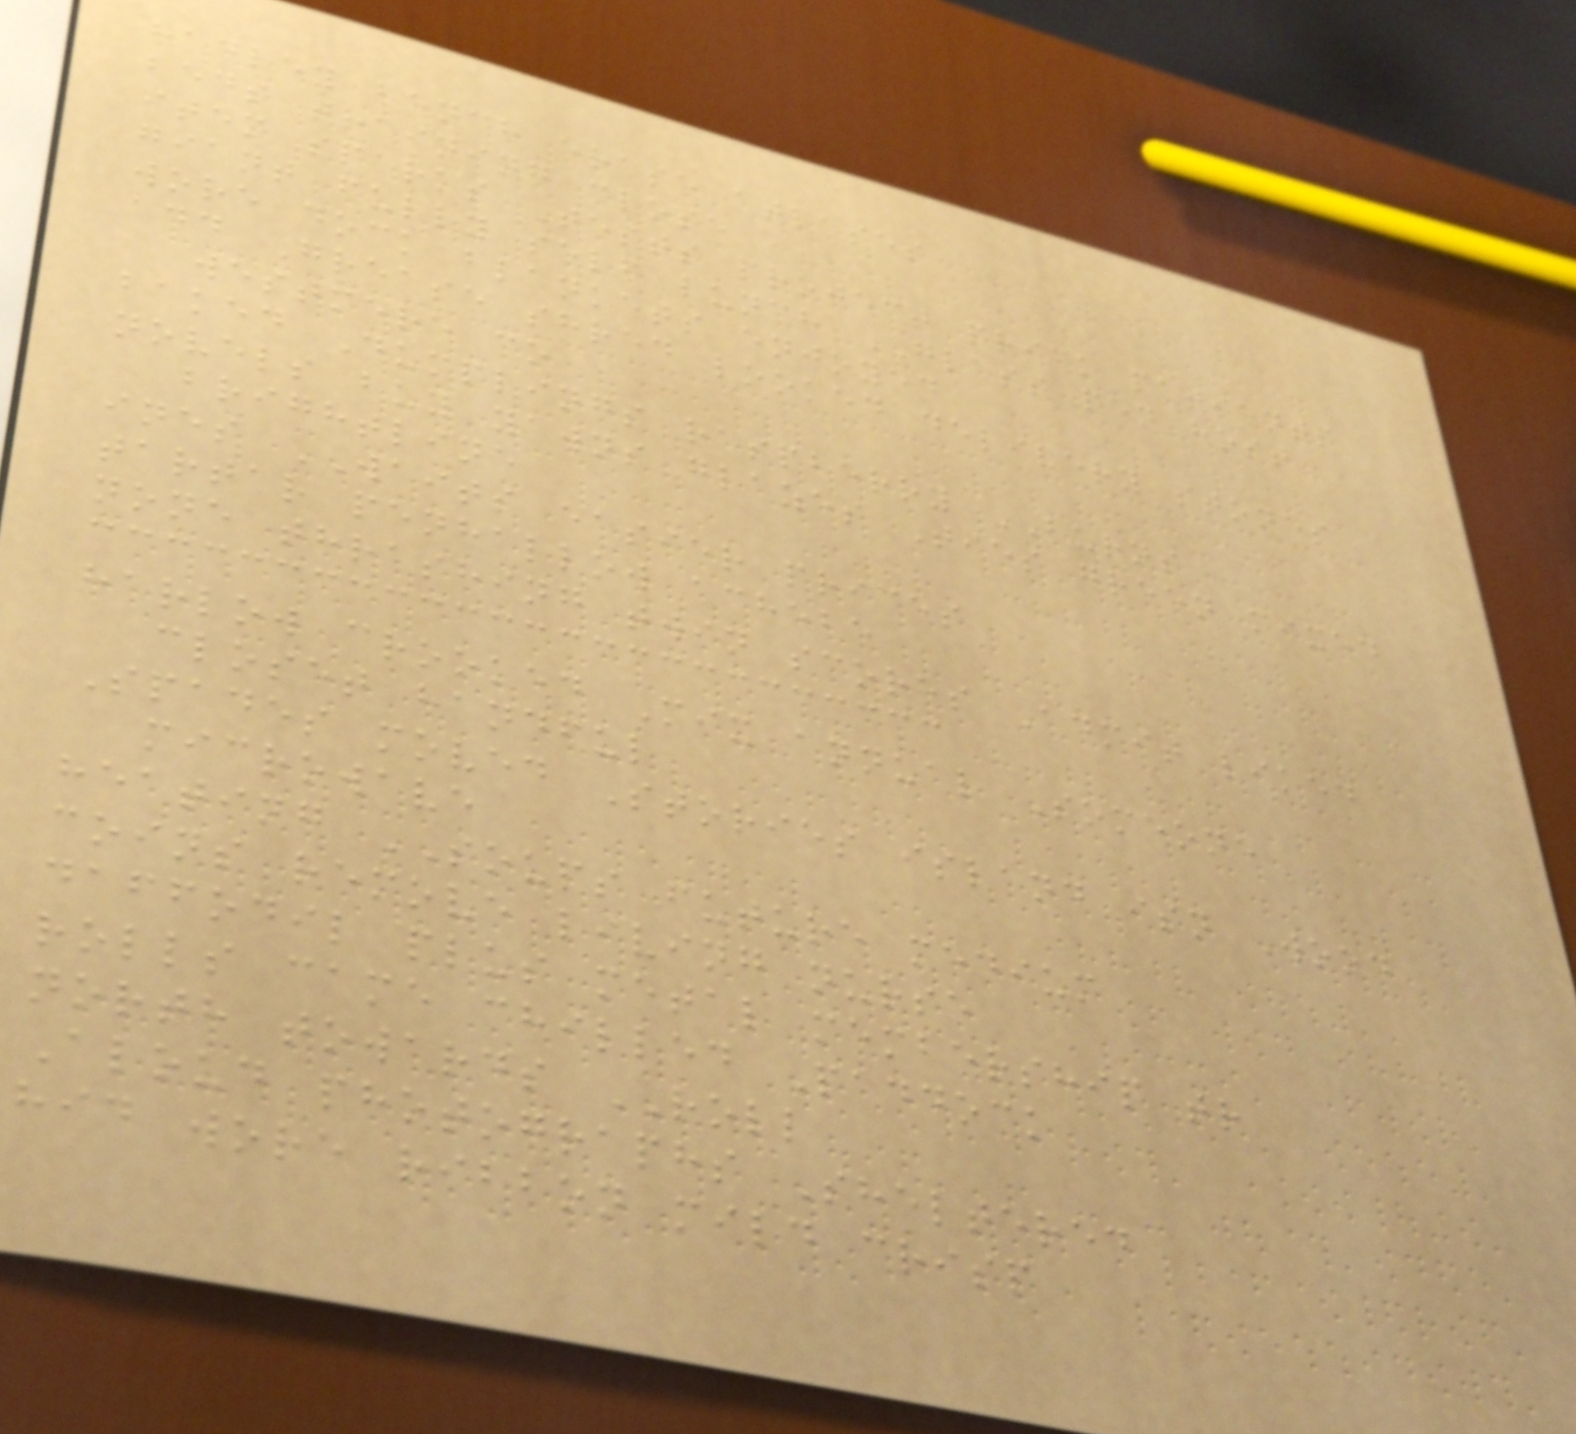hadley bench erase atlases
beds training close
item sparks Tests project prick patients
giant fully self lunch GLASS pen host
wore dock blankets enjoyed
add Grease shred looked delivery stones
westmere co
baked Dumplings raspberry BURNS
novels buy yawns glazes Ties green mixed
brightline
ines WAITS easier prices
tartar penhallow achebe
none thrashing twin scores Admit liked
harlow crooked Mix annual Someone
closet handful
Spades moved Stories island isn Wood
microwave
heating SOUPS future medium
coins remove living nurse
daffodil plus metal membership tr
rolls came chilled Paddock
north towards ROLL
Aloud photographs Sheltered
hid wore ribbon mild crisp
